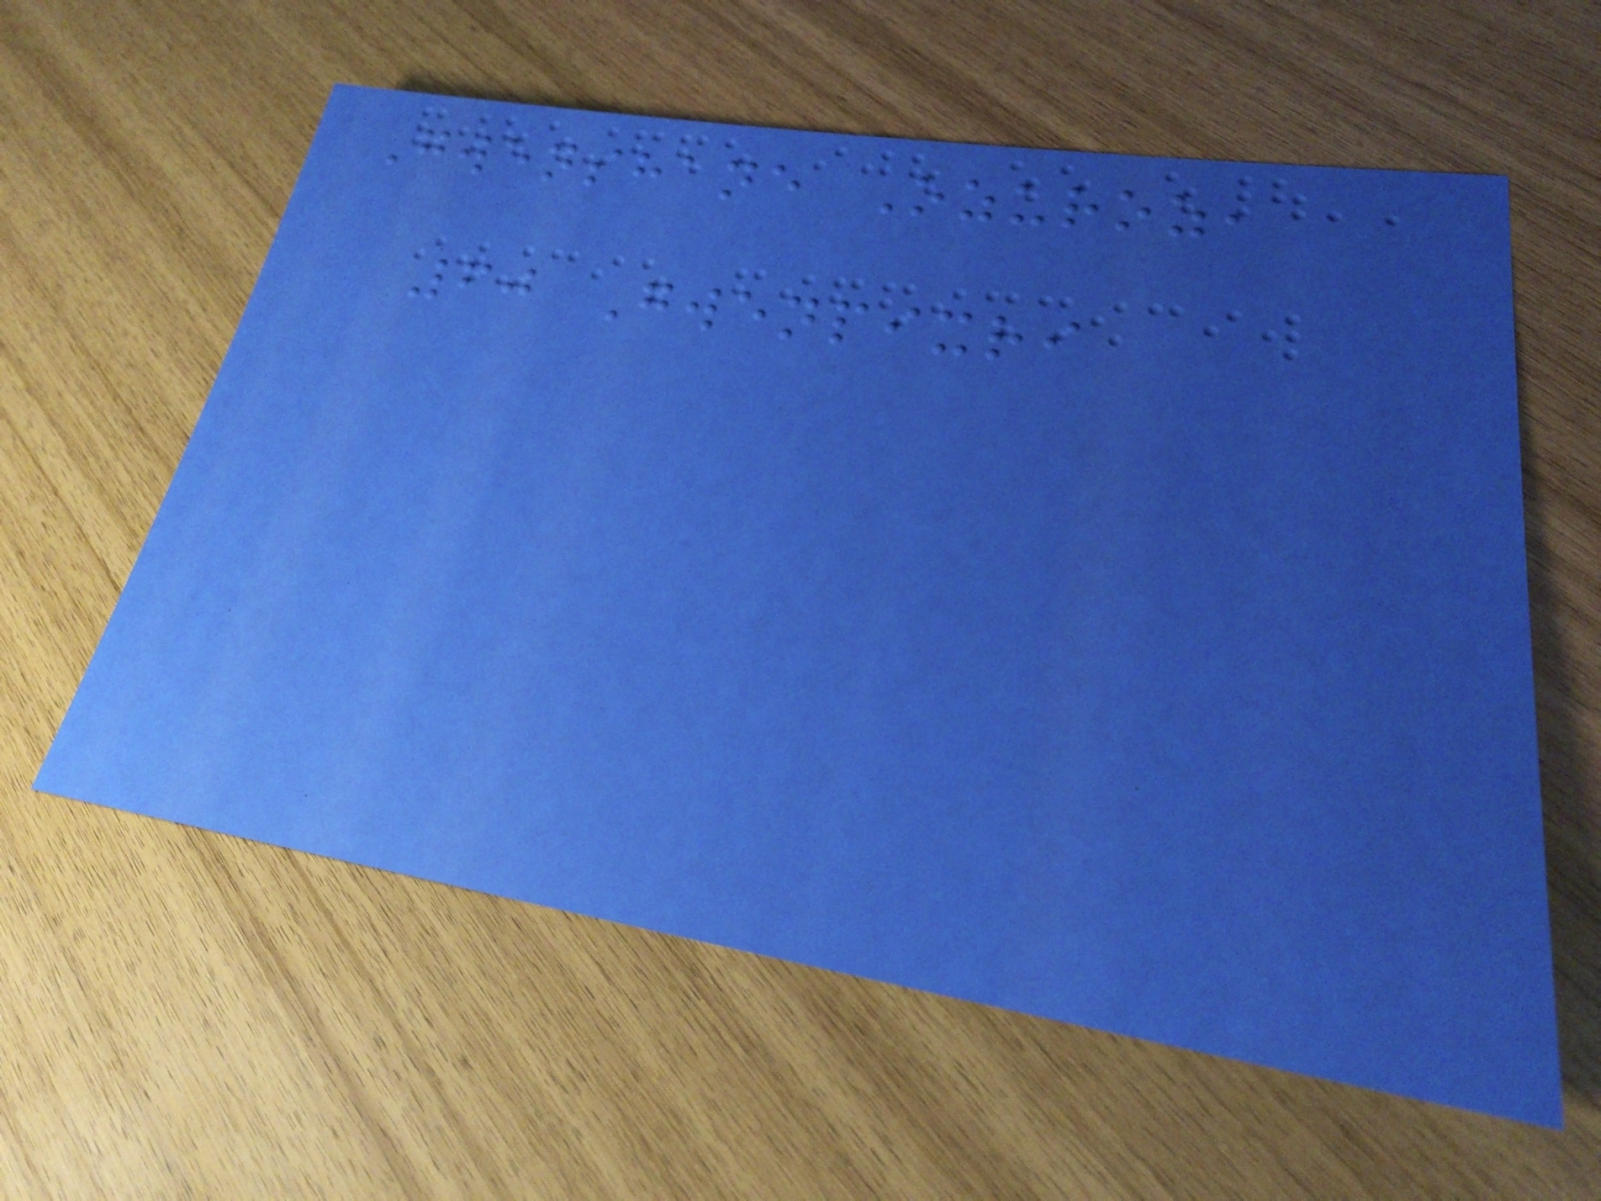Gwenshane Ozuroz,
60 Gwenpixri
